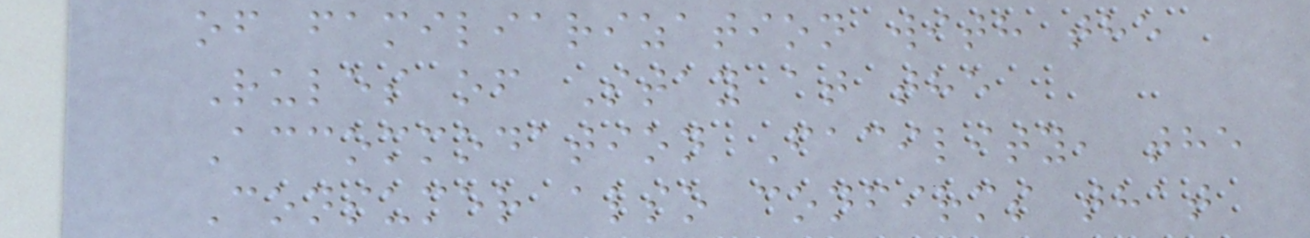of familiarization with the
Rules of Stay at the
Accommodation Facility, the
Consumer also confirms that
